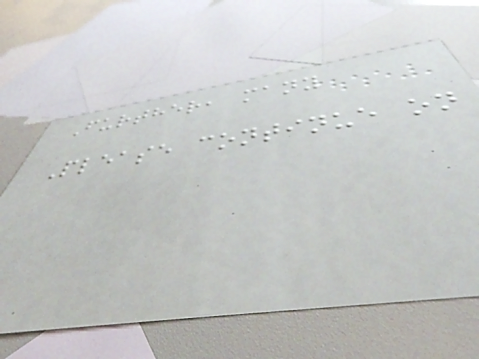Further, many
Please continue on
